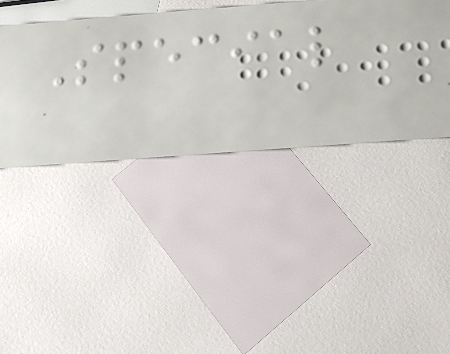Special
